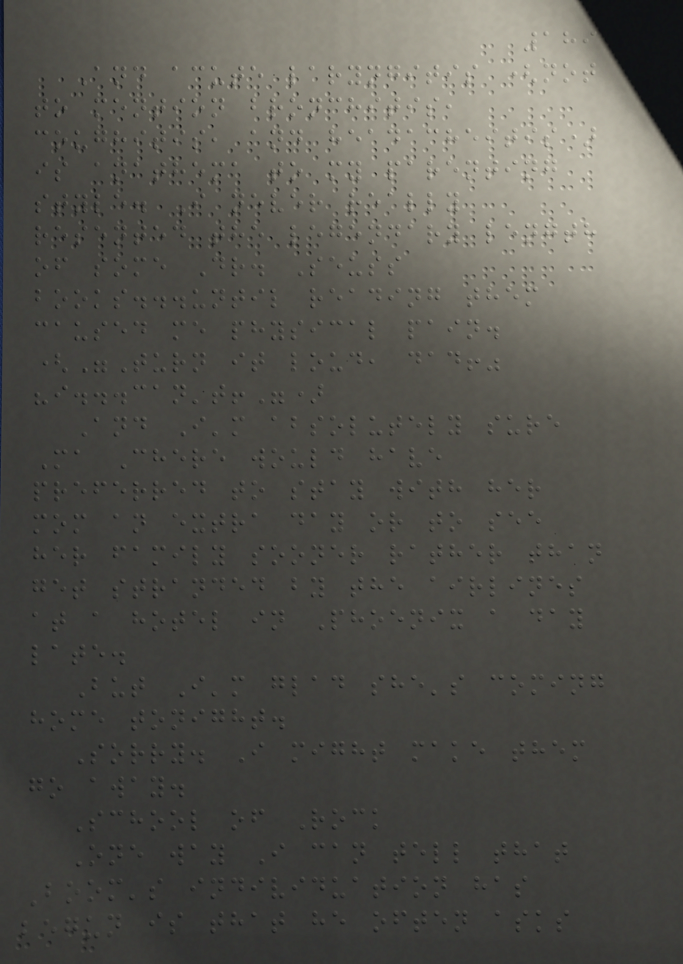189
And acute laryngitis (not
to mention bronchitis,
coughitis, and headacheitis)
is anathema to my parenting
style. I never really
resented the legendary length
of some Dr. Seuss
books...until reading them
caused me physical pain.
("Turn it loud, dad!"
"i...can't!")
And I'm absolutely sure
Ma Chere would have
preferred to stay with her
mom an extra day or to see
her family sooner rather than
get stranded by the airlines
at a hotel in Phoenix a day
late.
But I'm glad she's coming
home tonight.
Sorry. I might make them
go away.
School of Rock
One way I can tell that
Boom's individuation has
begun is that he often asks
